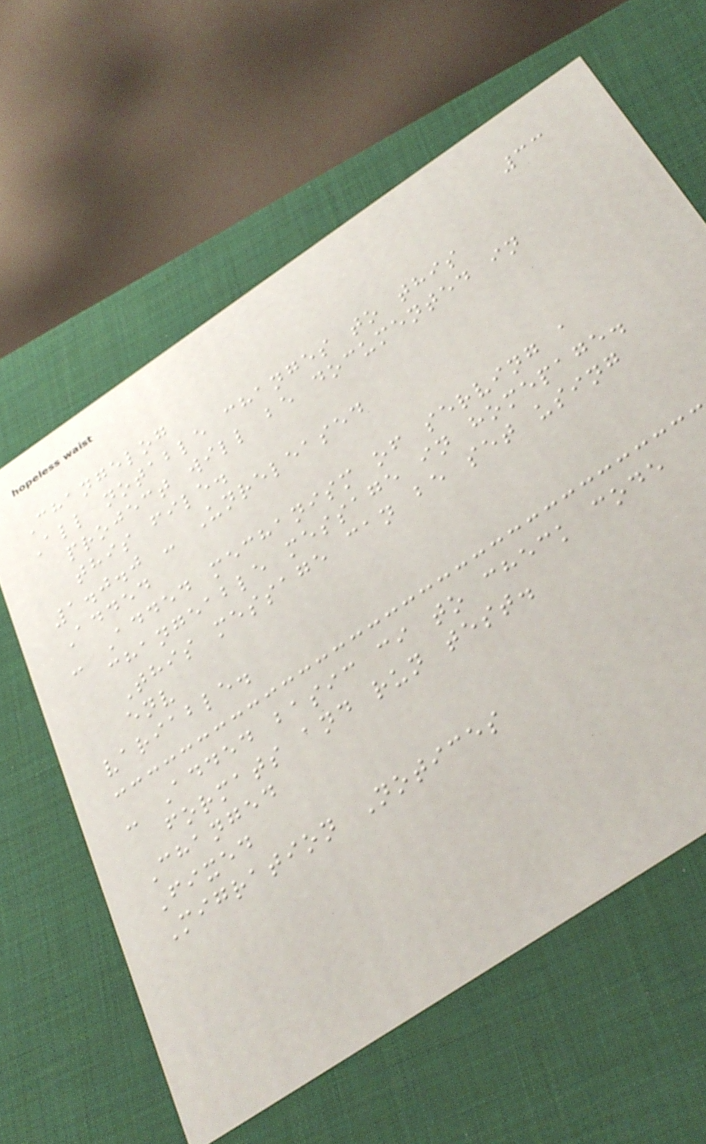33
Changelog
All notable changes to this
project will be documented in
this file.
1.0.0 - Unreleased
Added
- Added mechanism of serving a
changeable message in homepage.
This message can be set using
env
variable.
- Added basic ci to check code
formats and run test.
Changed
Fixed
Migration Notices
